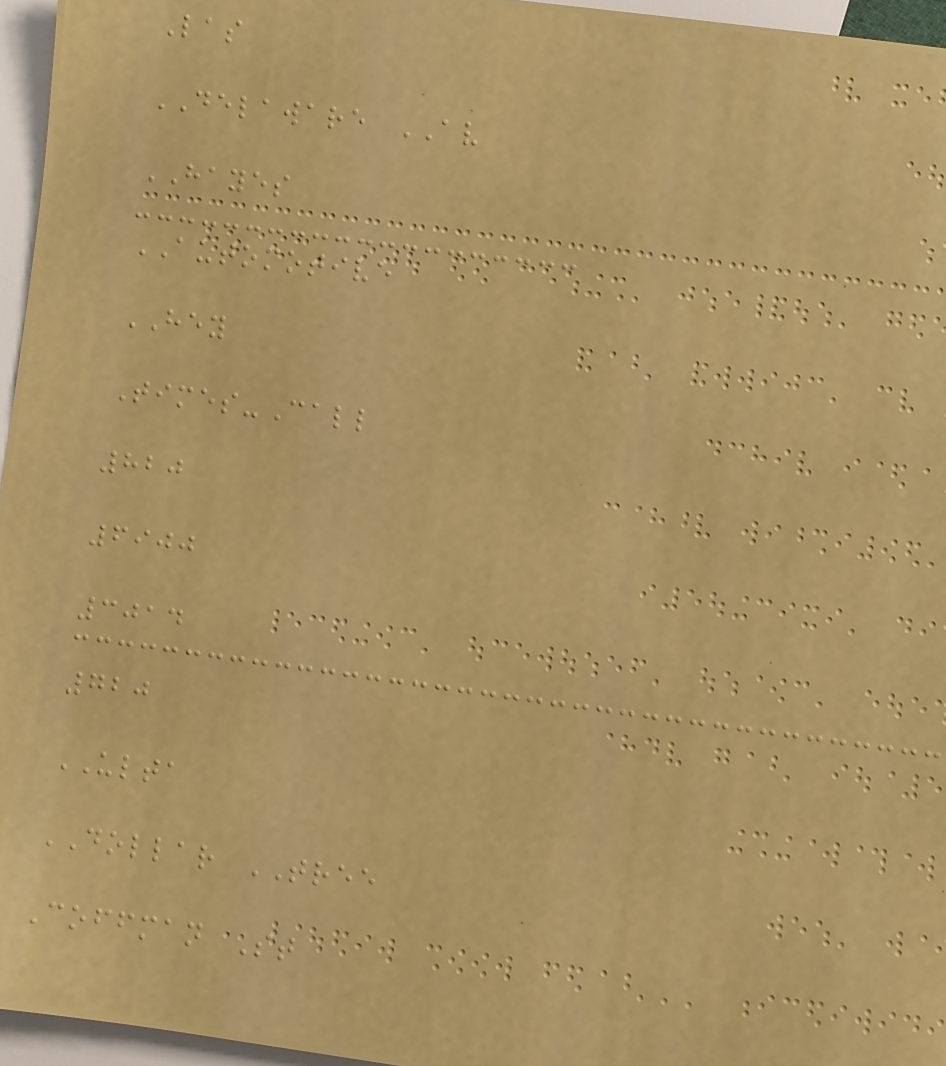Las
DELAWARE AV
HAYES
AUTOMOTIVE
HEY
Times-Call
820
6900
3014
720
ULTA
DOLLAR TREE
Coffman St
